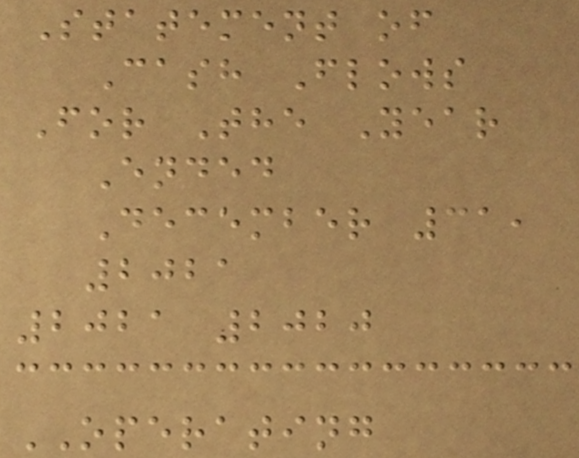Statement of
Cash Flows
For The Year
Ended
December 31,
2021
2021 2020
OPERATING
